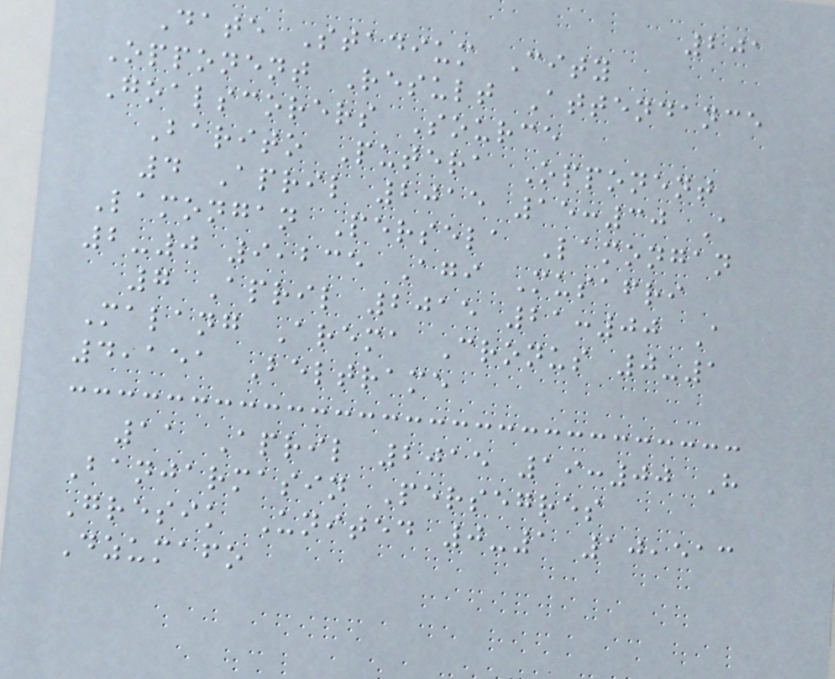201
Date Stadium City
Opponent Result Attendance
Goalscorers Source
Barito Putera Opponent
4 April 2015 15:30 A
Lamongan Persela Lamongan
2-0 9,235 Agi Musafri
7 April 2015 21:00 A
Malang Arema Cronus 0-1
4,151 Beltrame
11 April 2015 19:00 H
Banjarmasin Persegres
Gresik United 0-1 10,513
Dzumafo
